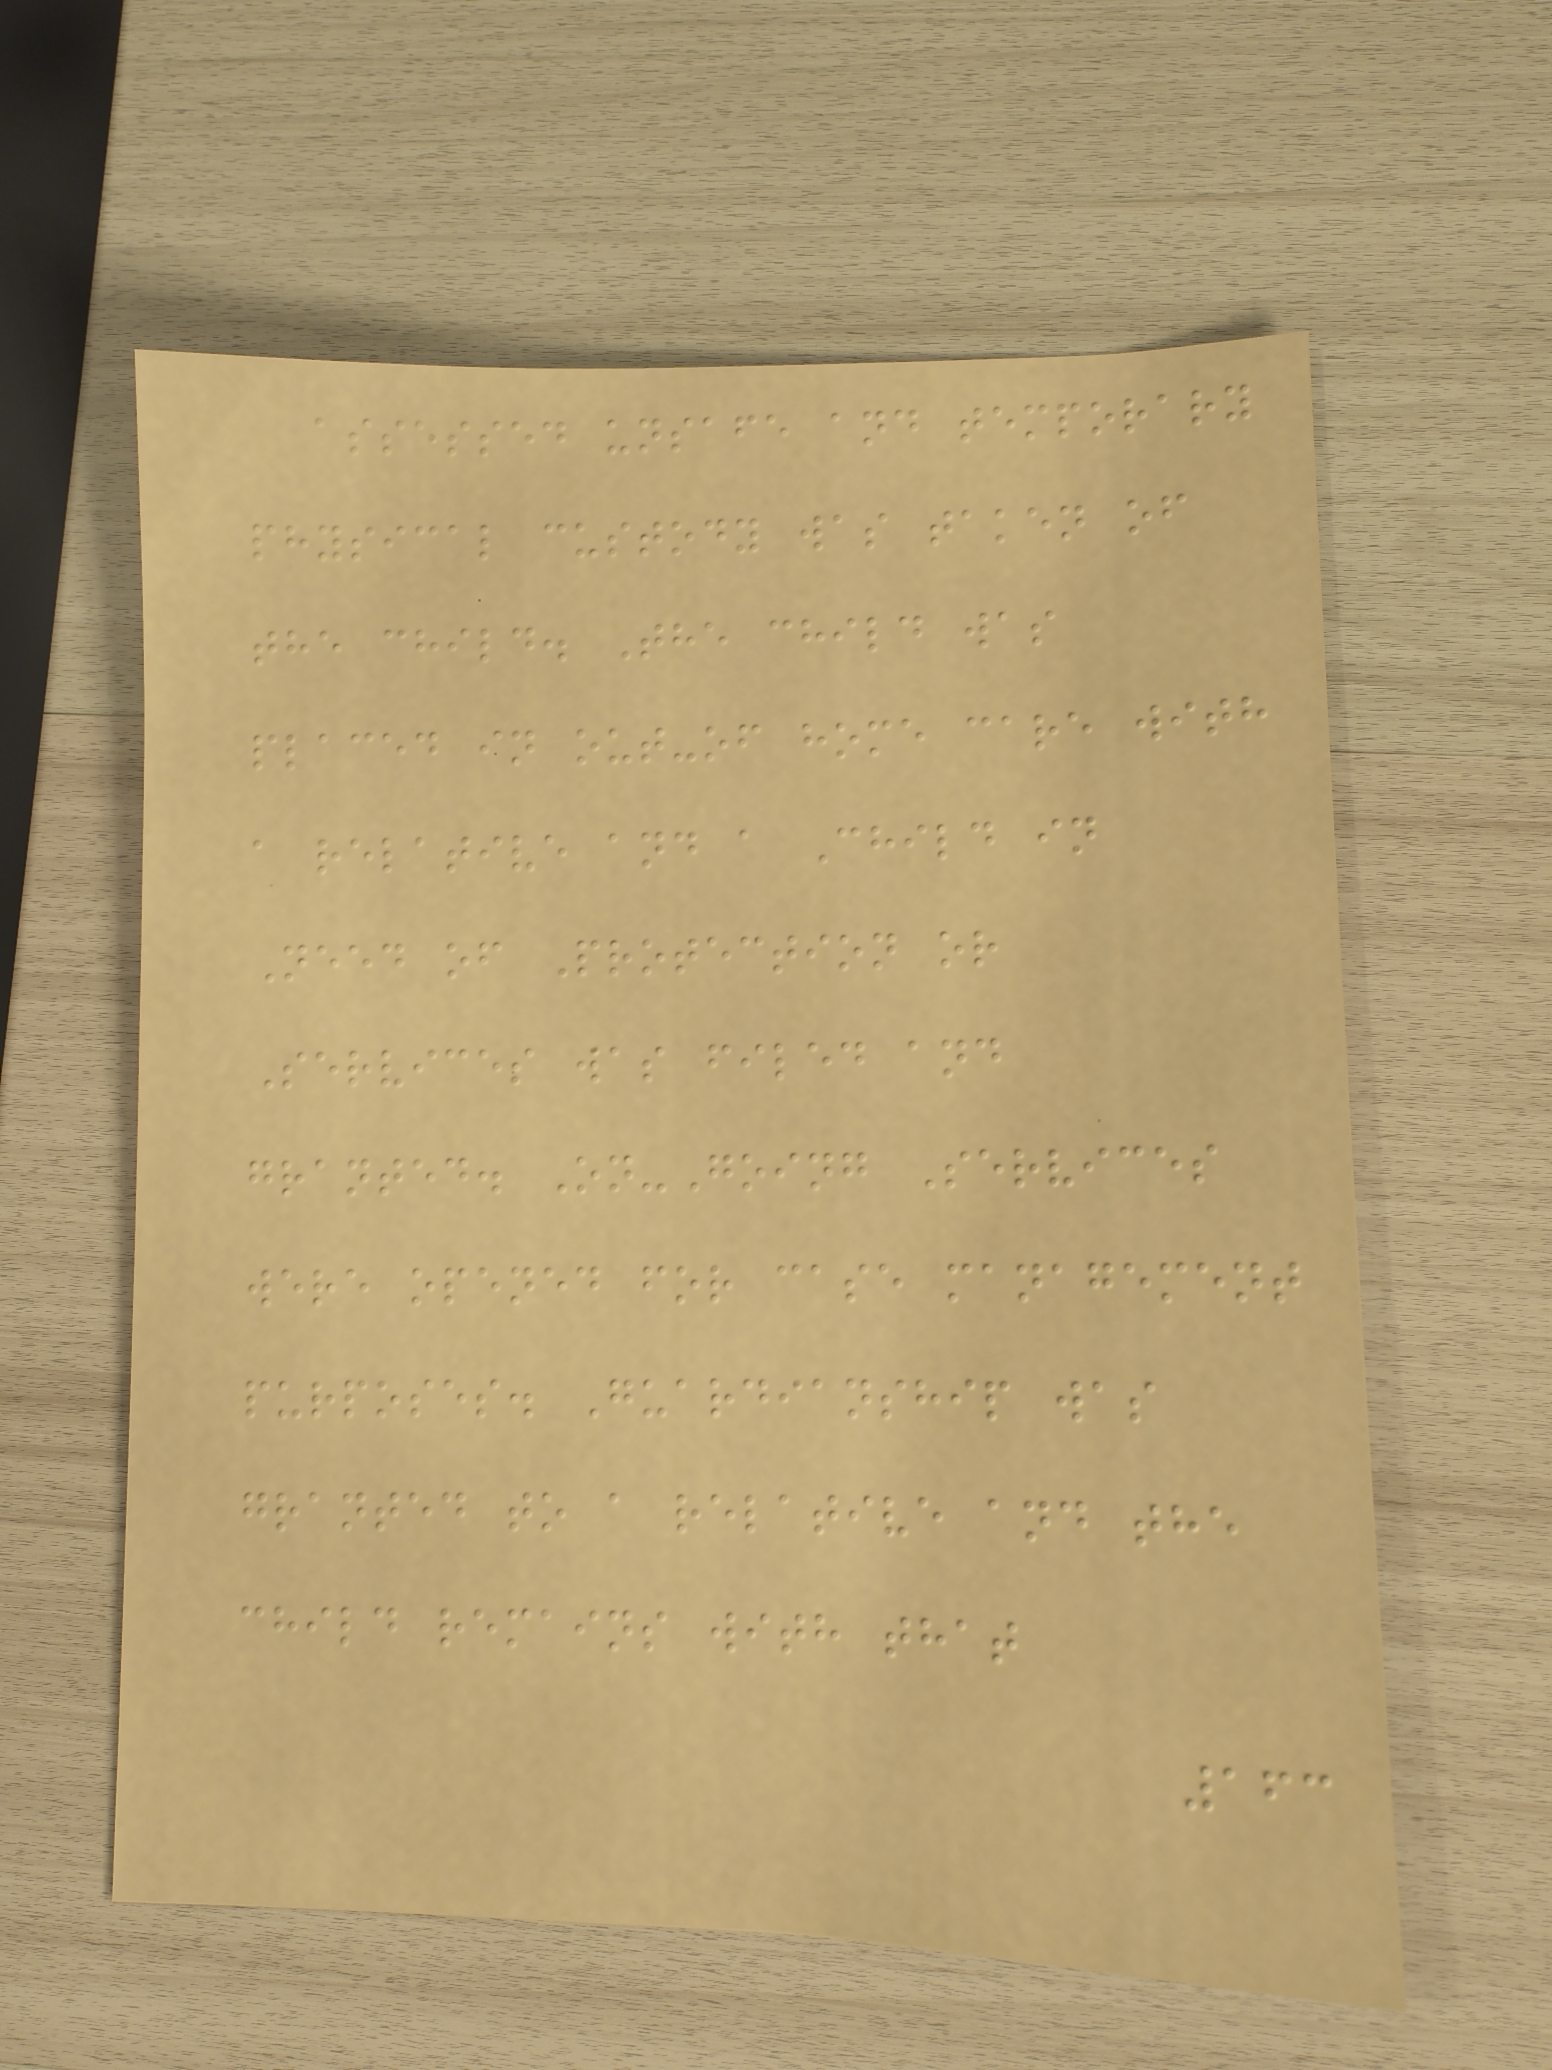assessed unsafe and temporary
physical custody was taken of
the child. The child was
placed in out-of home care with
a relative and a Child in
Need of Protection or
Services was filed and
granted. On-Going Services
were opened for case management
purposes. Guardianship was
granted to a relative and the
child remains with that
163
